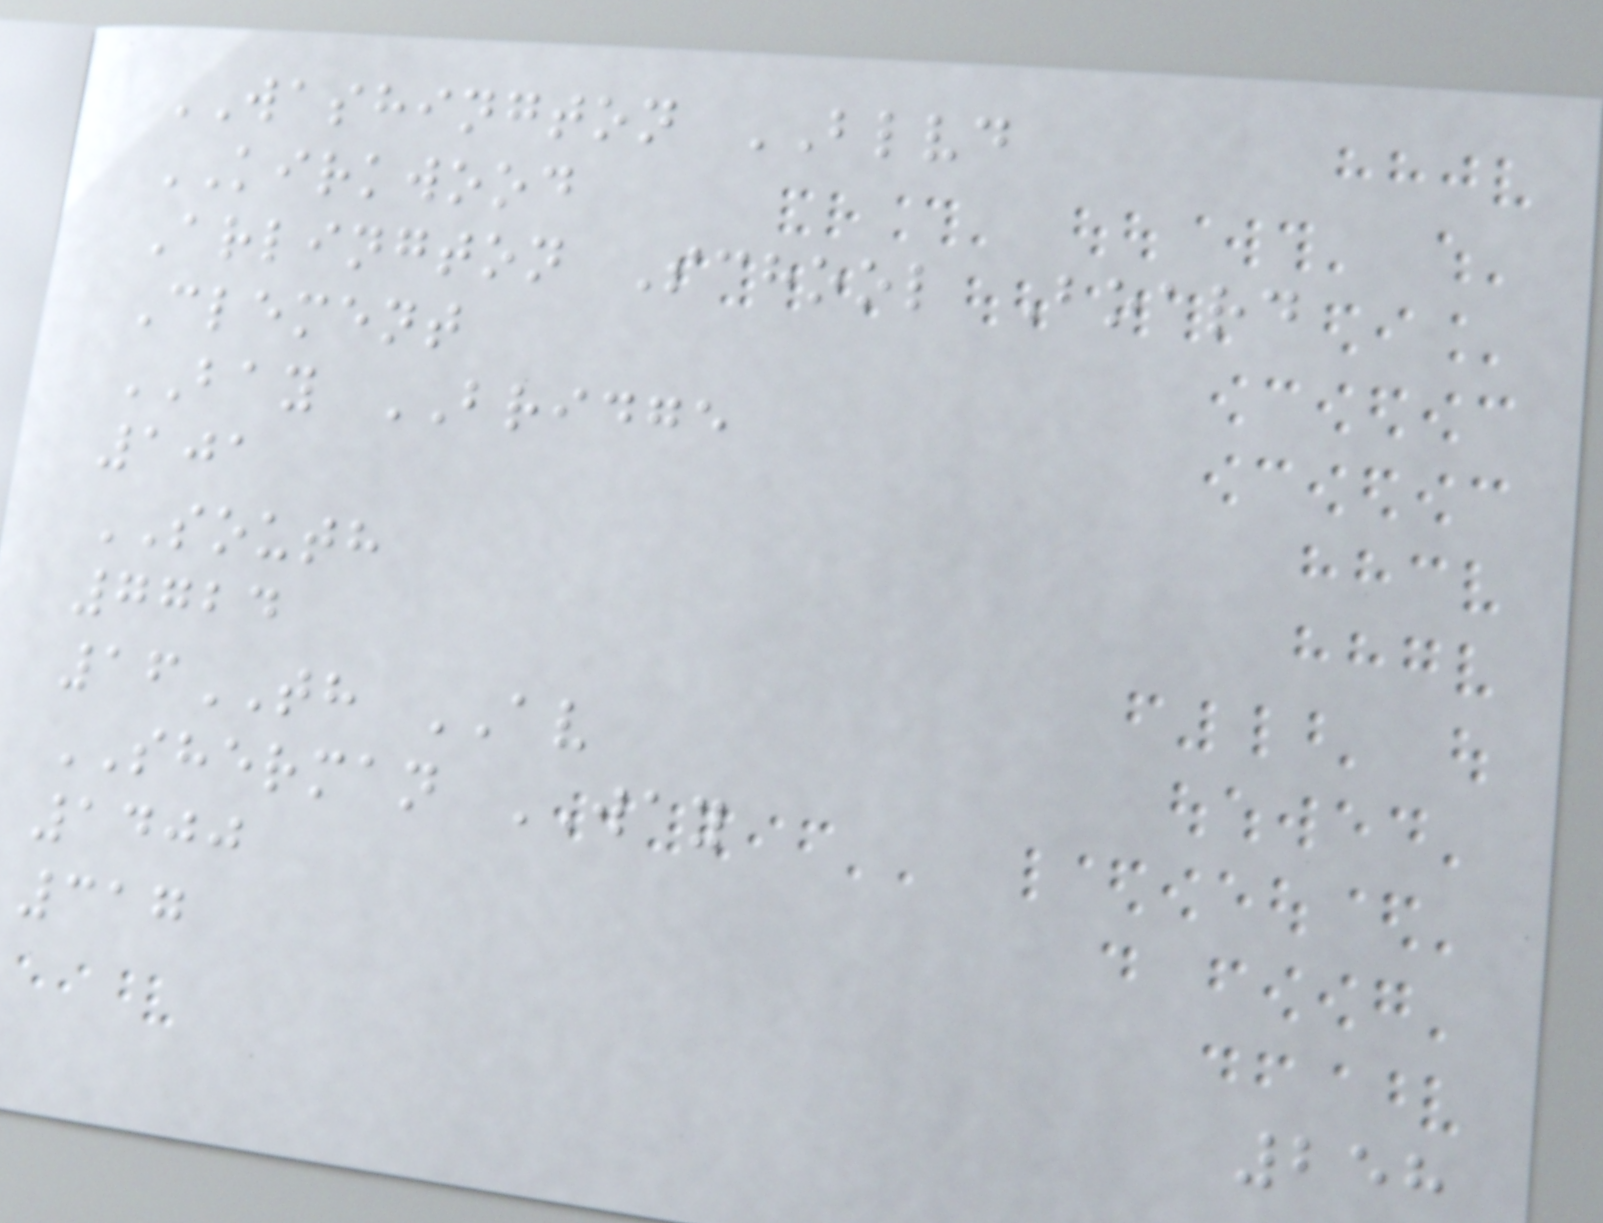WASHINGTON BLVD
KIRKWOOD
Arlington School Board
Clement
BAY BRIDGE
101
SOUTH
7724
16TH AV
SHERMAN WAY
1400
317
258
